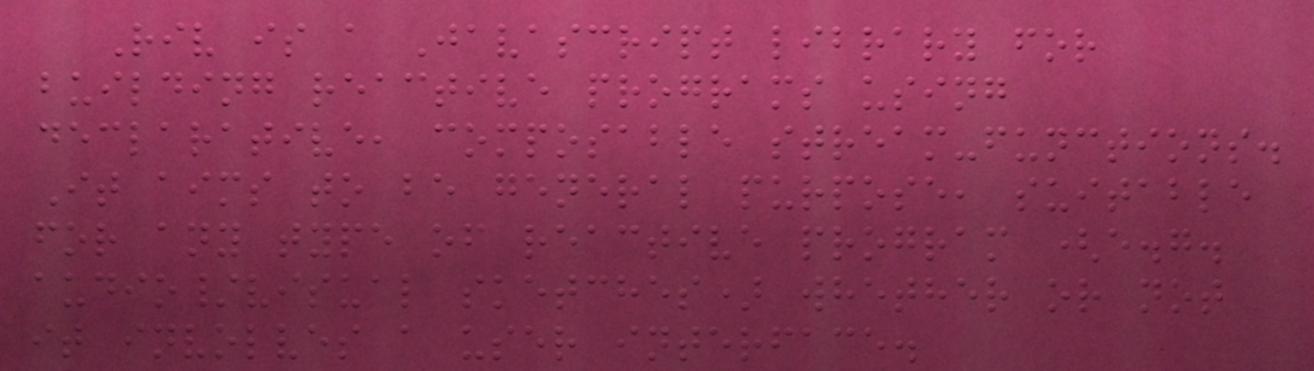Riv is a Javascript library for
building reactive programs using
declarative, composable stream-functions.
It aims to be general purpose, suitable
for any type of reactive program (e.g.
audio/visual sketches) whether or not
it involves a user interface.
